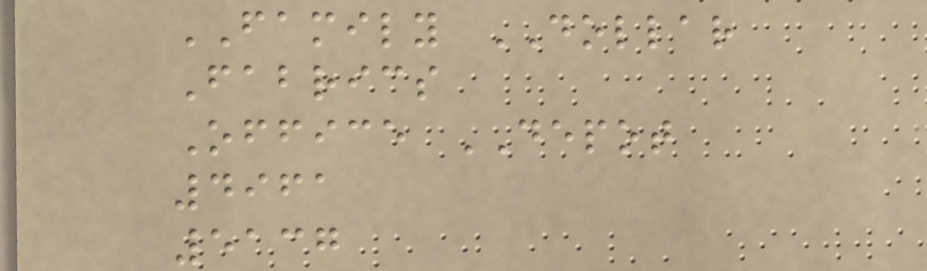FAMILY DOLLAR
Fabrics
Office DEPOT
4961
5137
